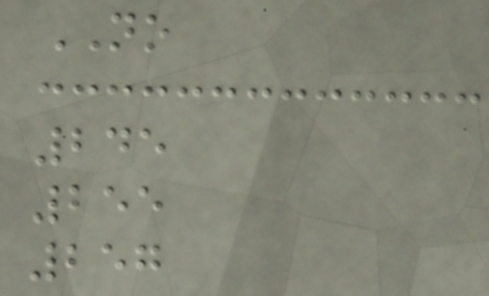NO
245
255
257
